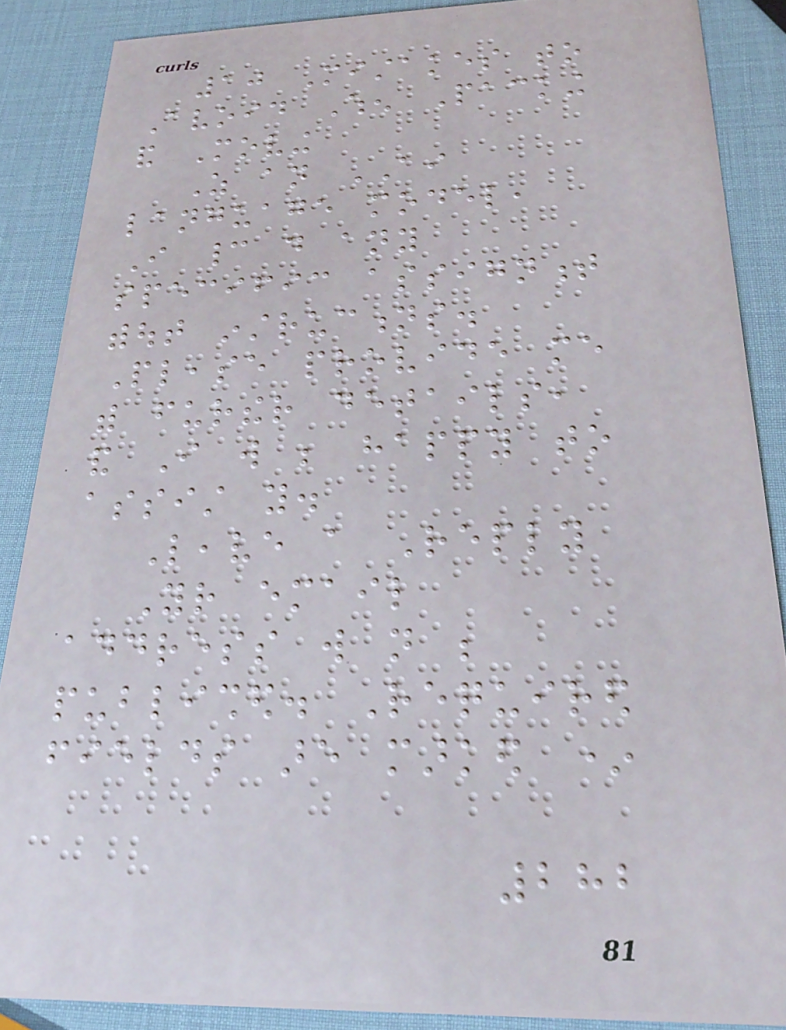10 Mistakes to
Avoid When Packing
and Moving
As an AI
language model,
I cannot do any
specific assignment
without instructions.
Please provide me
with further details,
and I will be happy to
assist you.
Leave a Reply
Your email
address will not be
published. Required
fields are marked *
282
